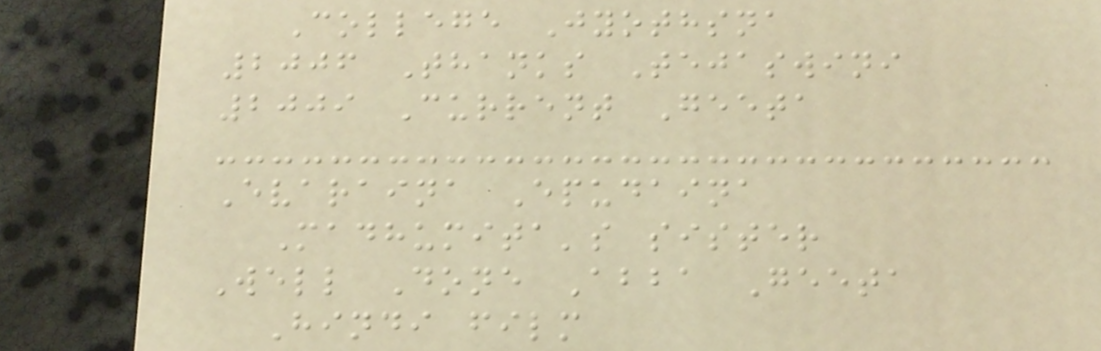College Jyothsna
2006 Thanks Tejaswini
2009 Current Geeta
Evaraina Epudaina
Madhumita's sister
Well Done Abba Geeta
Hindi film
